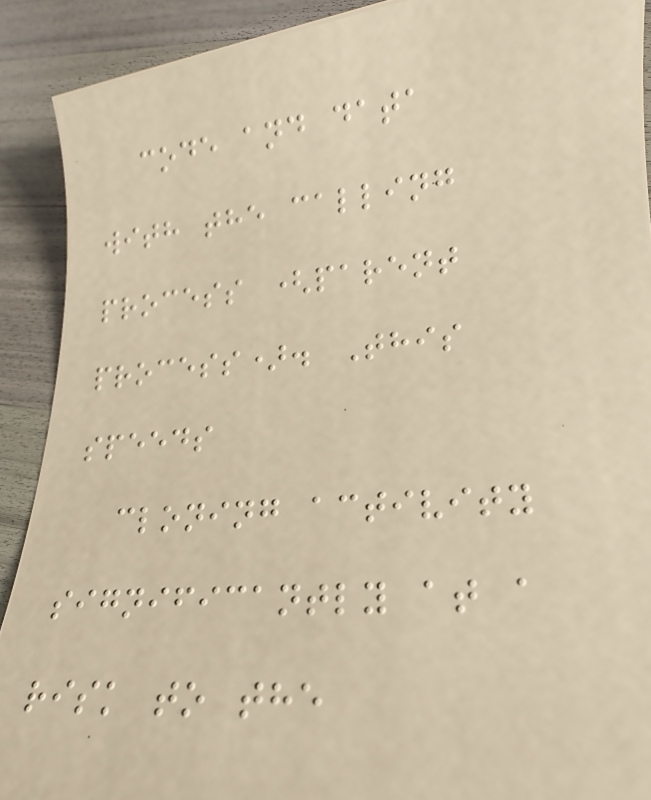code and data
with the calling
process (parent
process). This
speeds
cloning activity
significantly at a
risk to the
